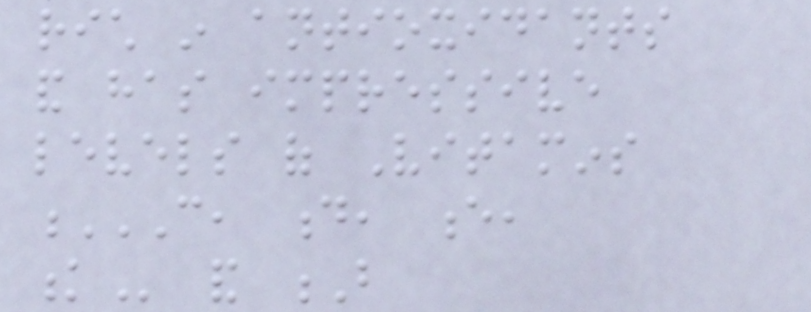rich in antioxidants
and has impressive
levels of Vitamins
C, D, E,
K and B
